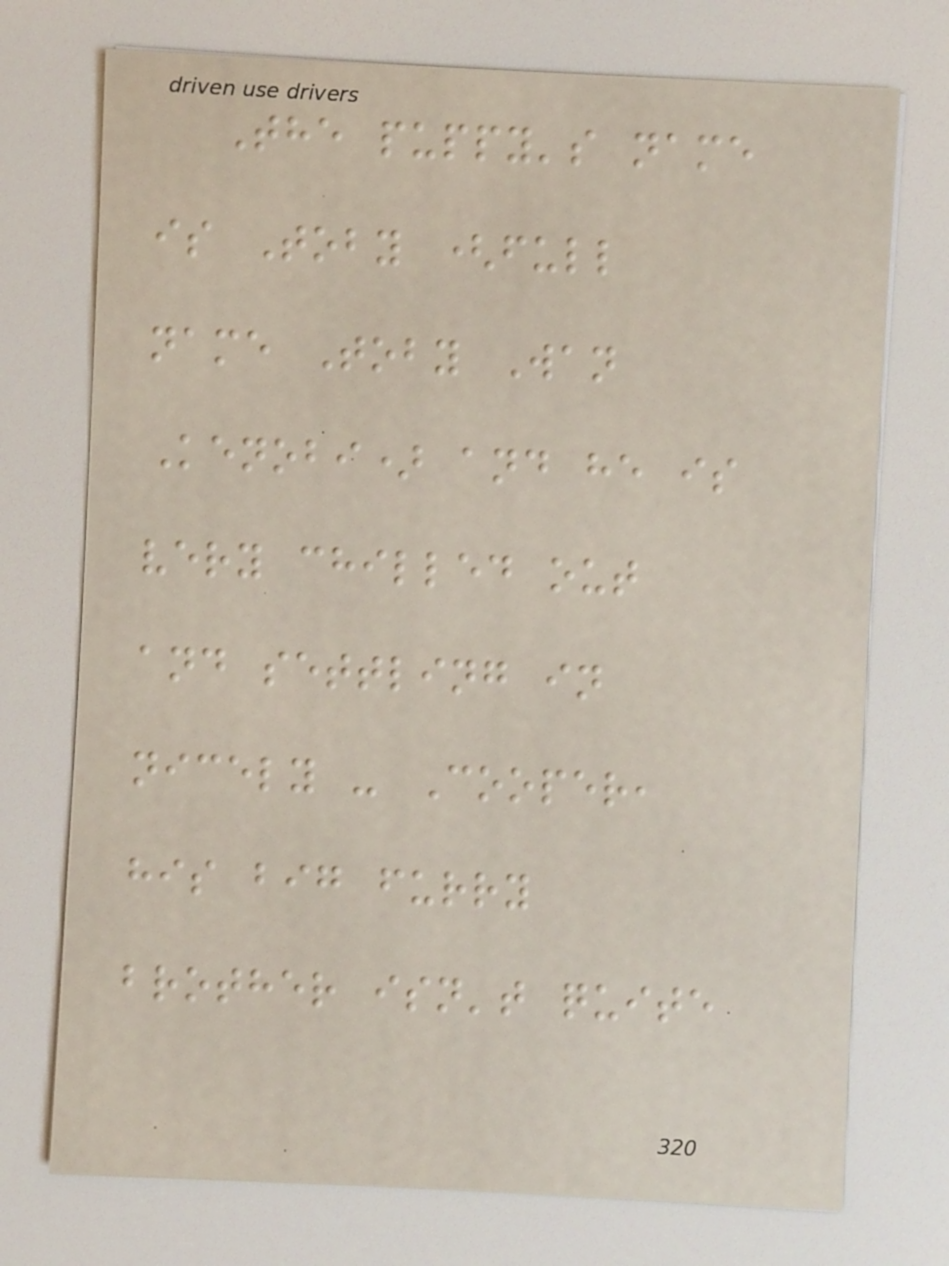The puppy's name
is Toby (full
name Toby Wan
Kenobi) and he is
very chilled out
and settling in
nicely - Cooper,
his big furry
brother isn't quite
